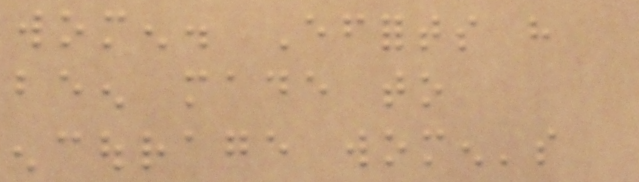women. Efforts have
been made to
encourage women's
